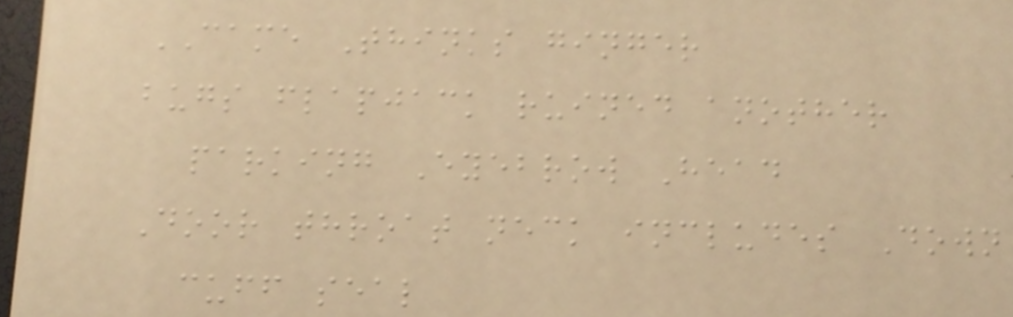CAME Thinks ginger
bugs flapjack ruined another
parking Eyebrow Head
Door throat neck includes Down
cuff seal
